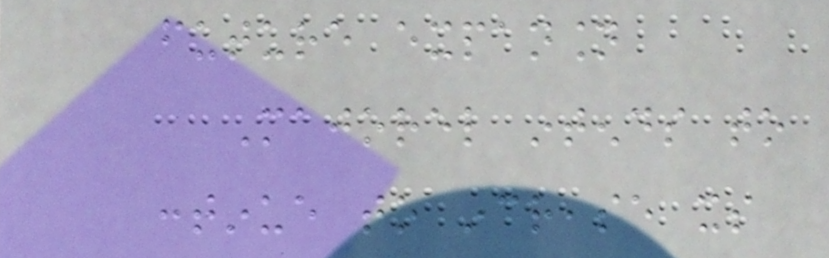future expansion
Majorel intends to
continue to increase its
